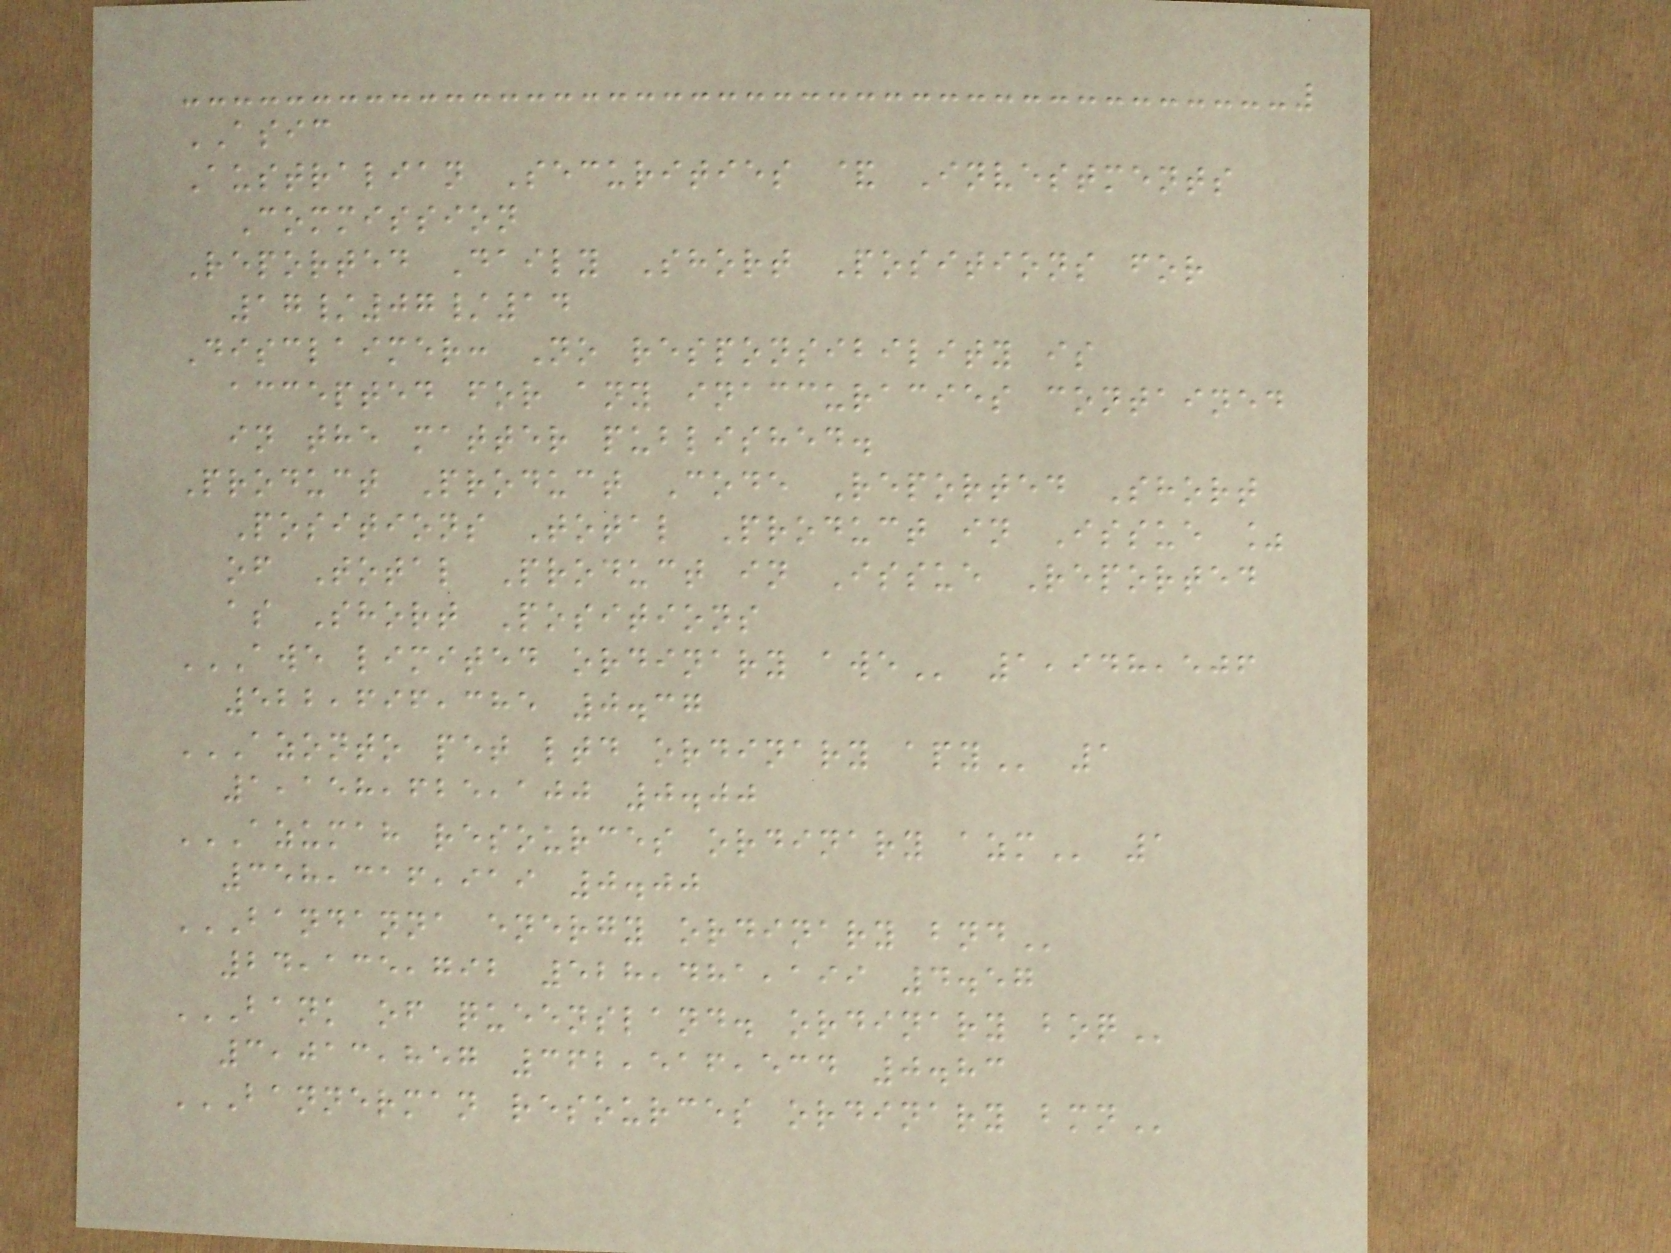ASIC
Australian Securities & Investments
Commission
Reported Daily Short Positions for
17/07/14
Disclaimer: No responsibility is
accepted for any inaccuracies contained
in the matter published.
Product Product Code Reported Short
Positions Total Product in Issue %
of Total Product in Issue Reported
as Short Positions
AWE LIMITED ORDINARY AWE 1,948,506
522,696,385 0.37
AZONTO PET LTD ORDINARY APY 1
1,158,625,100 0.00
AZUMAH RESOURCES ORDINARY AZM 1
358,316,919 0.00
BANDANNA ENERGY ORDINARY BND
24,135,792 528,481,199 4.57
BANK OF QUEENSLAND. ORDINARY BOQ
3,013,857 362,516,534 0.83
BANNERMAN RESOURCES ORDINARY BMN
